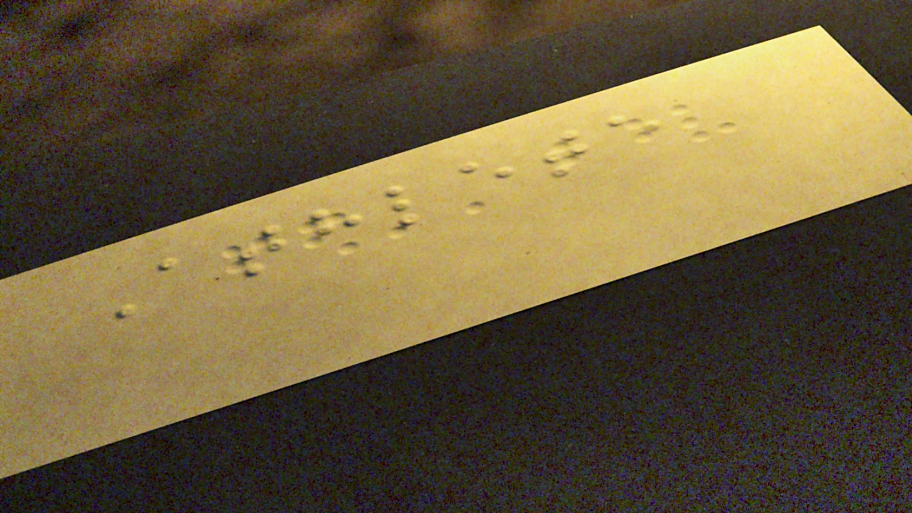Athlete
